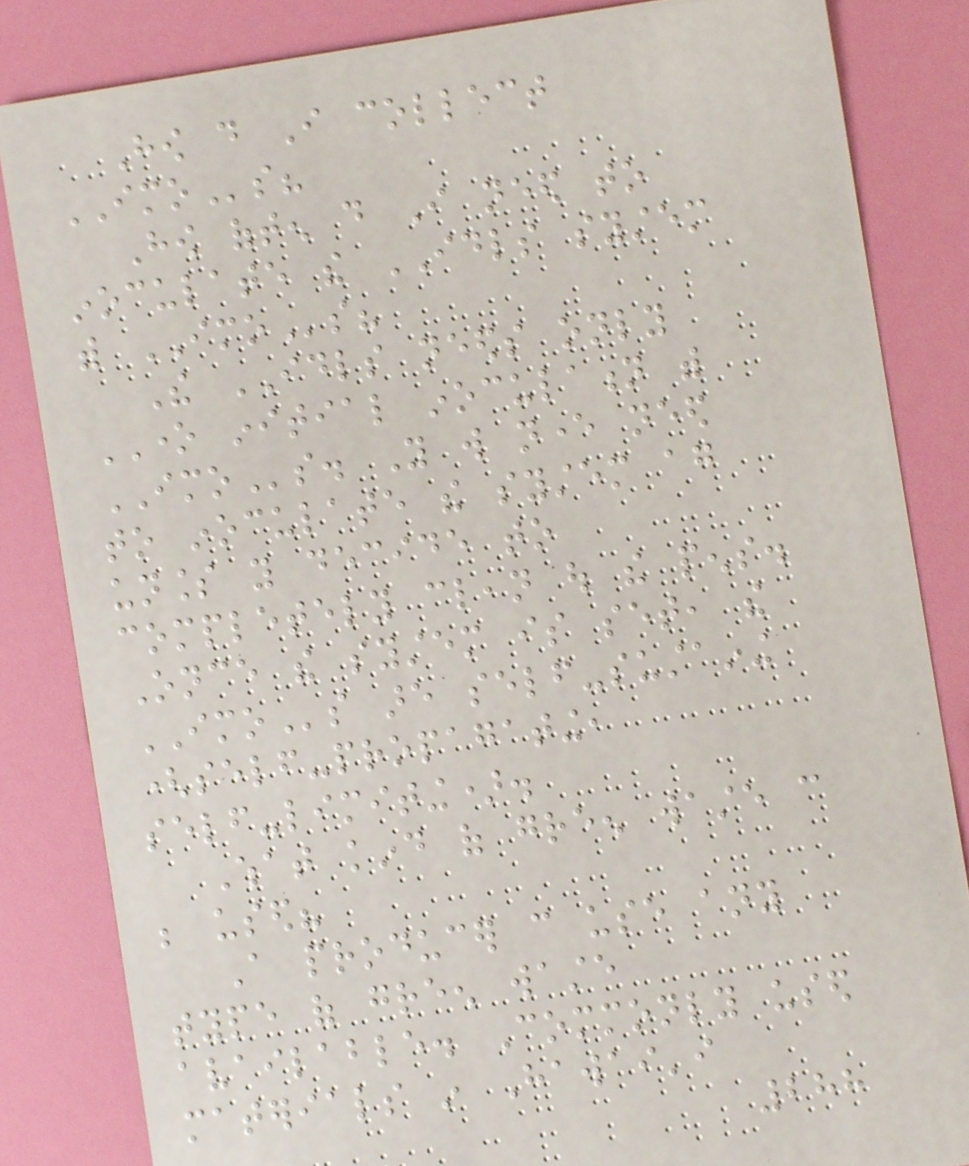How do I collect
IMOs?
How often do I need to
inoculate the IDLS system
with IMOs?
The IDLS needs only
ONE initial inoculation with
IMOs. You will never need
to inoculate the system again
unless you decide to
completely clean out the pens.
Once the system is set, the
IMOs are self-sustaining
(self-propagating,
self-limiting).
What kind of green waste can
be used?
A producer can use any
type of green waste
available. Commonly used
materials in Hawai'i
288
